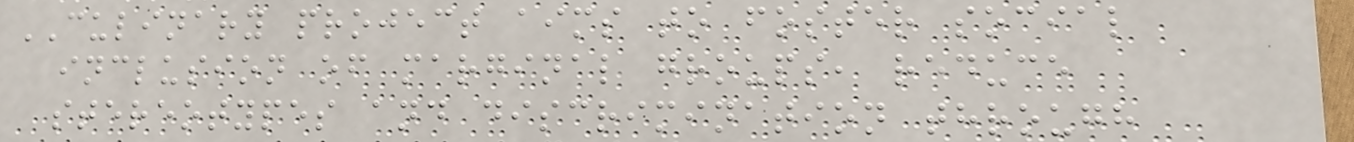CULINARY project aims to foster social
inclusion of marginal groups, reduce
stereotypes and discrimination through
